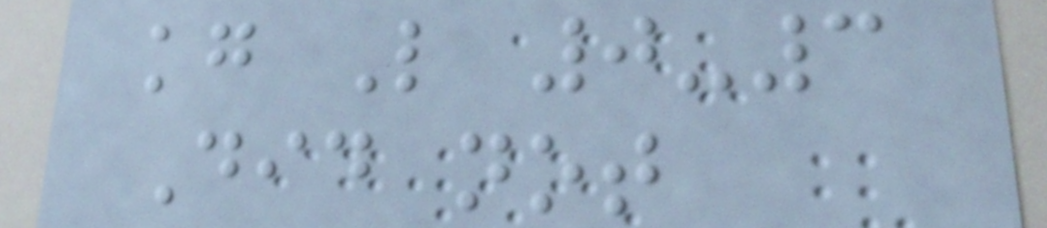kg L 0-3
Did not
